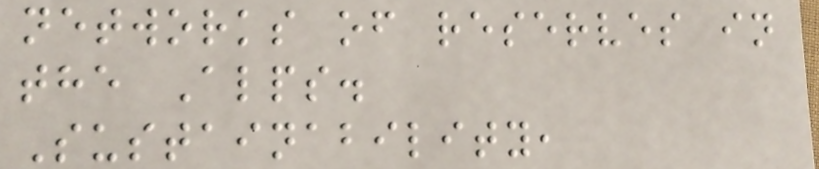networks of reserves in
the Alps.
Sustainability,
